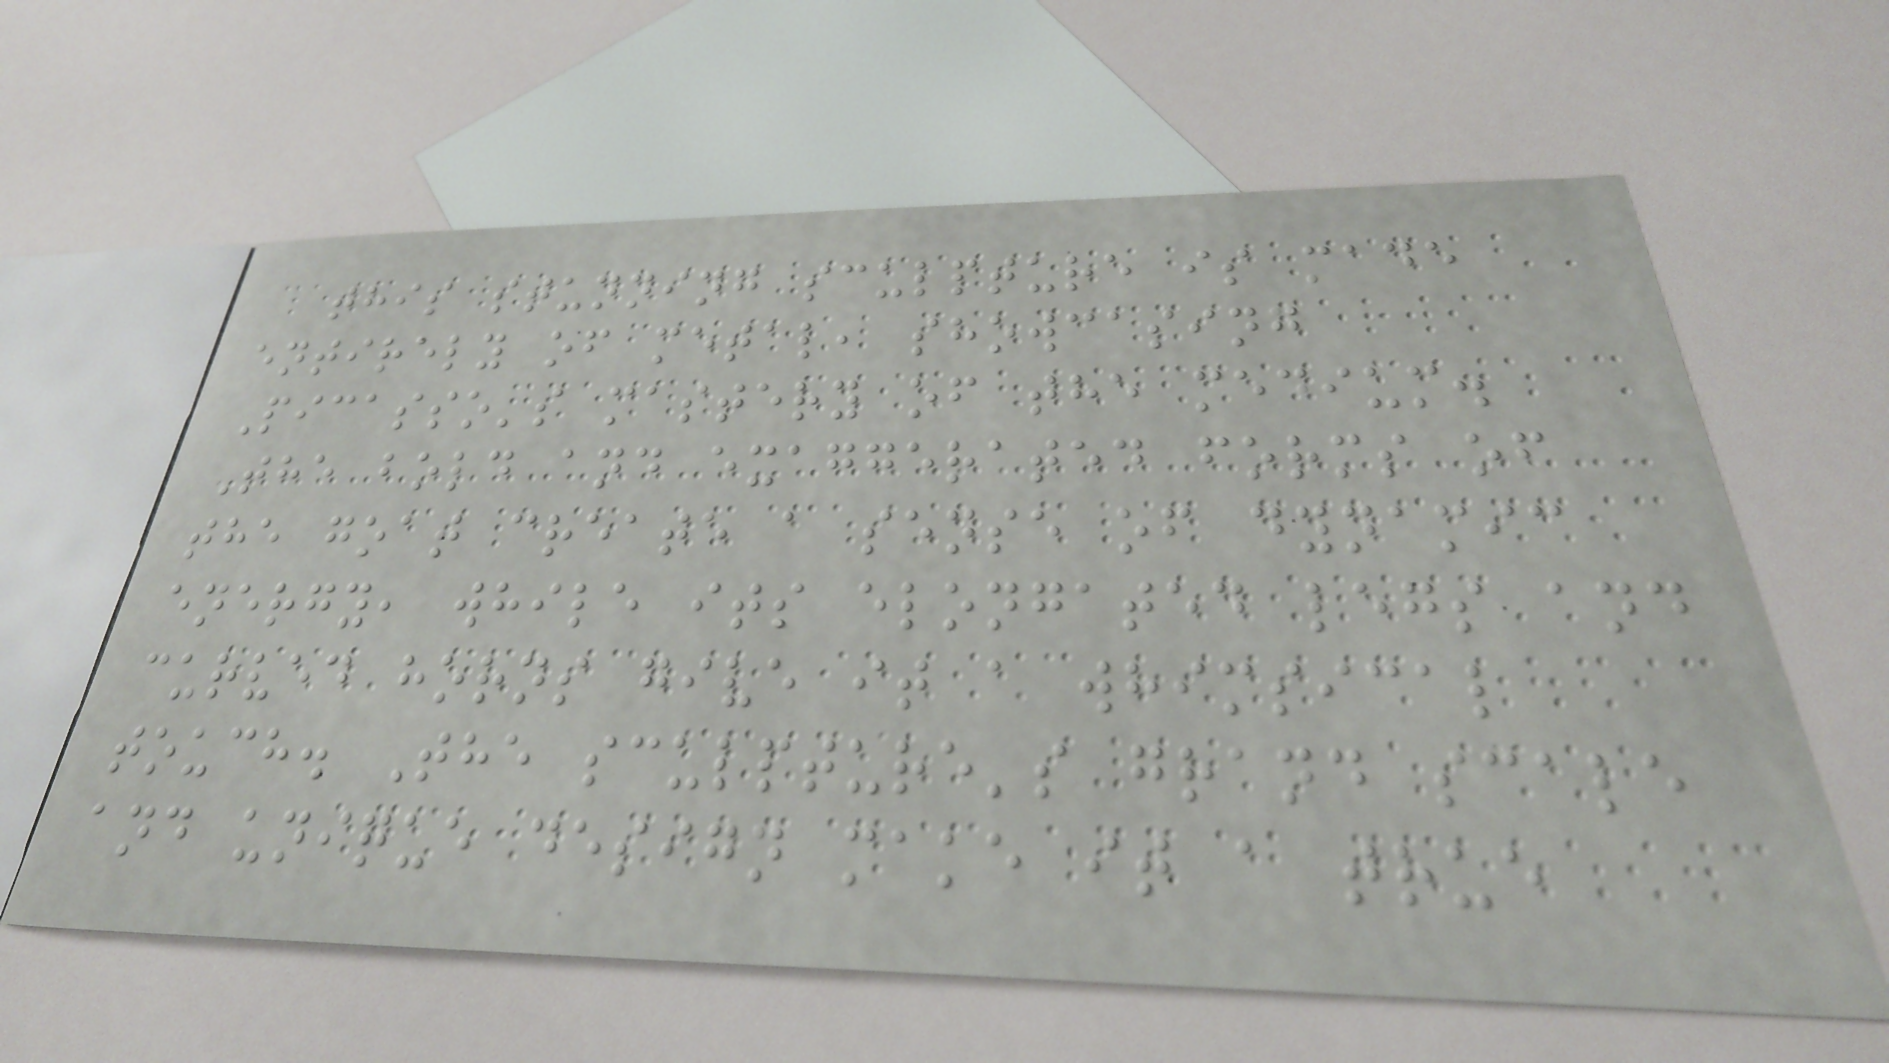this stunning sculpture is made
entirely of metal, showcasing
Picasso's mastery of the medium.
The bold and exaggerated forms of
the goat create a sense of dynamic
energy, while its elongated legs and
curved horns give it a whimsical
touch. The sculpture's grand scale
and unique design make it a true
